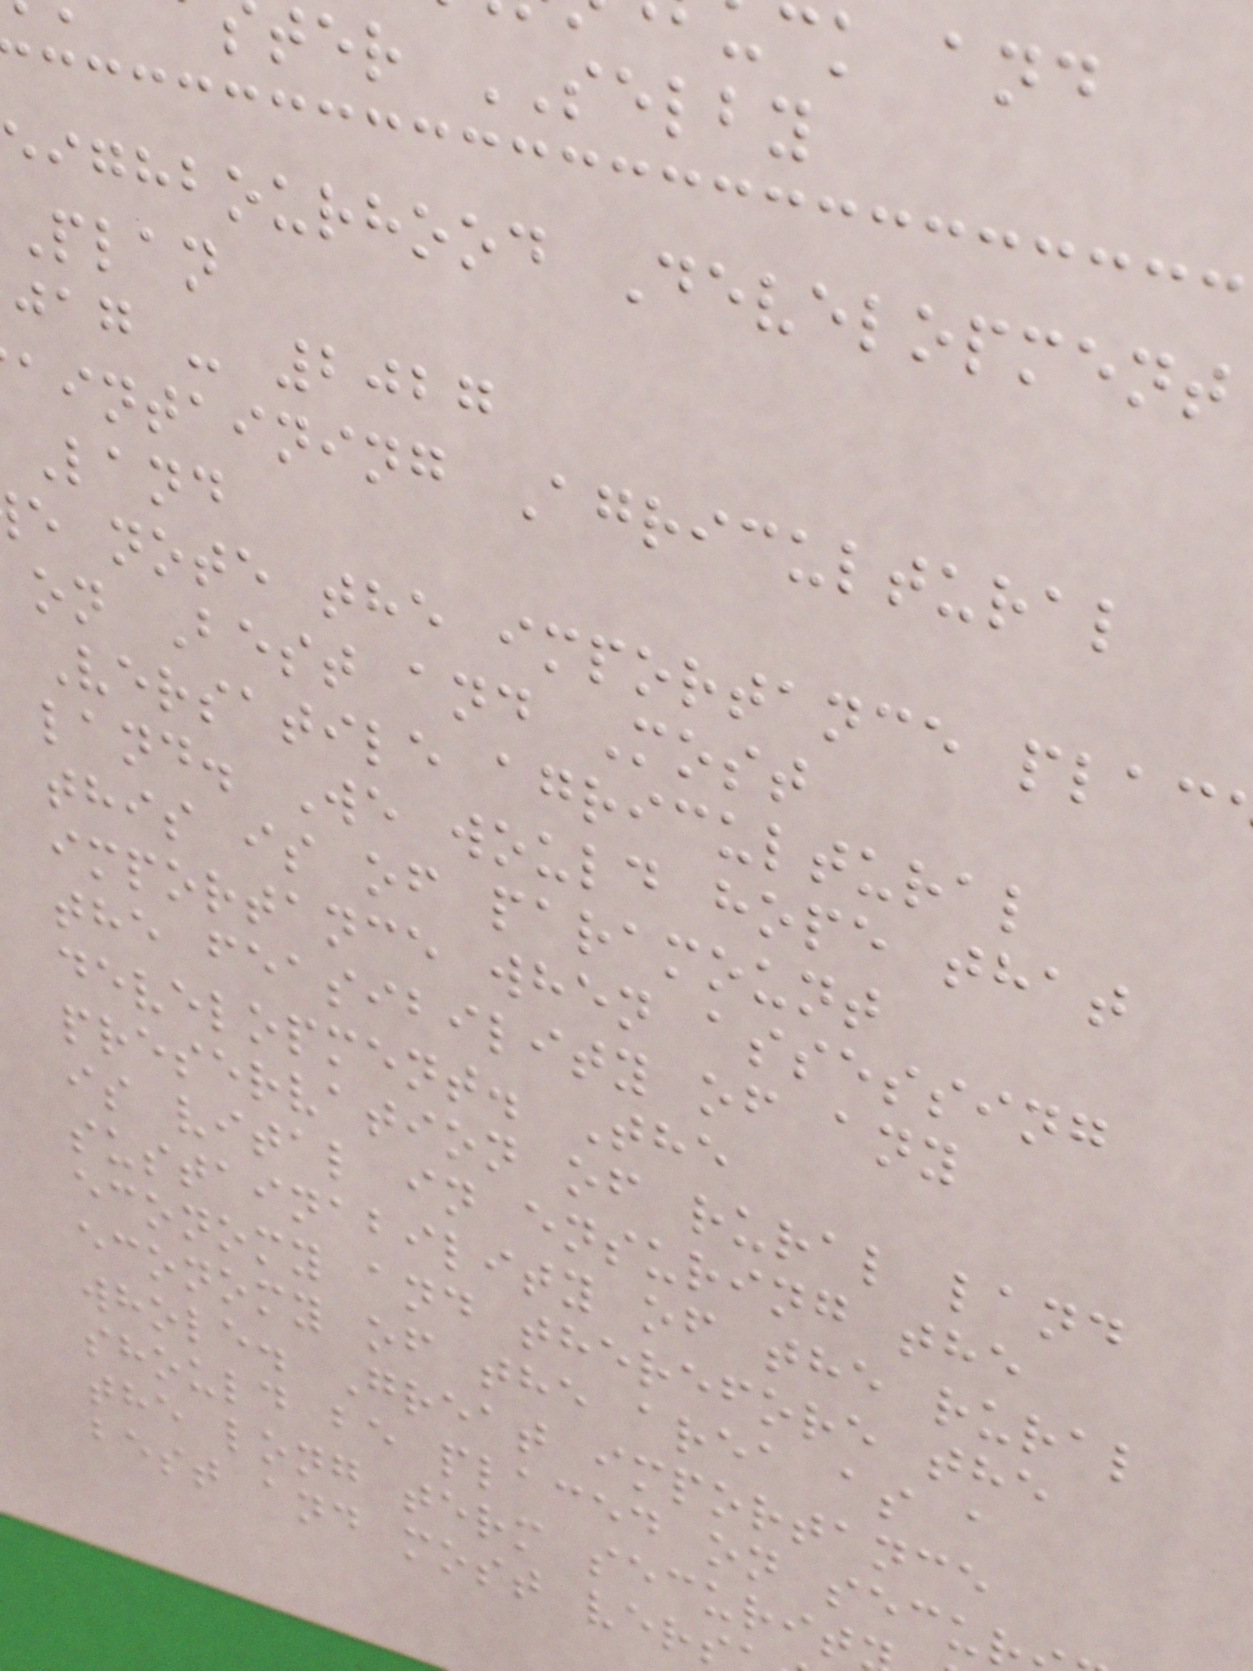ck and
ter SELBY
eighbourhood Development
Plan
jag - 2027
aintaining Agricultural
Land
e note the importance plac
on Best and Most
Versatile agricultural
land. We would hope that
this is of paramount
importance when assessing
the feasibility of any
development. The
preservation of rural land
is vital in ensuring the
sustainability of the rural
economy and therefore the
economy of the area as a
whole. Great importance
should be placed on secu
the long term securit
best and most ver
